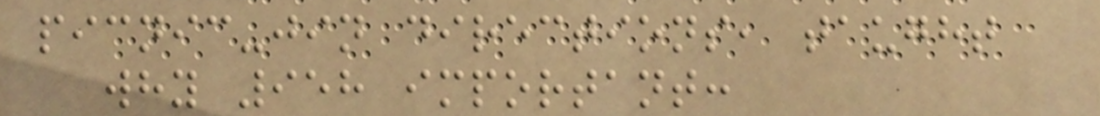picnic-jin directions, taught
why 958 important:
